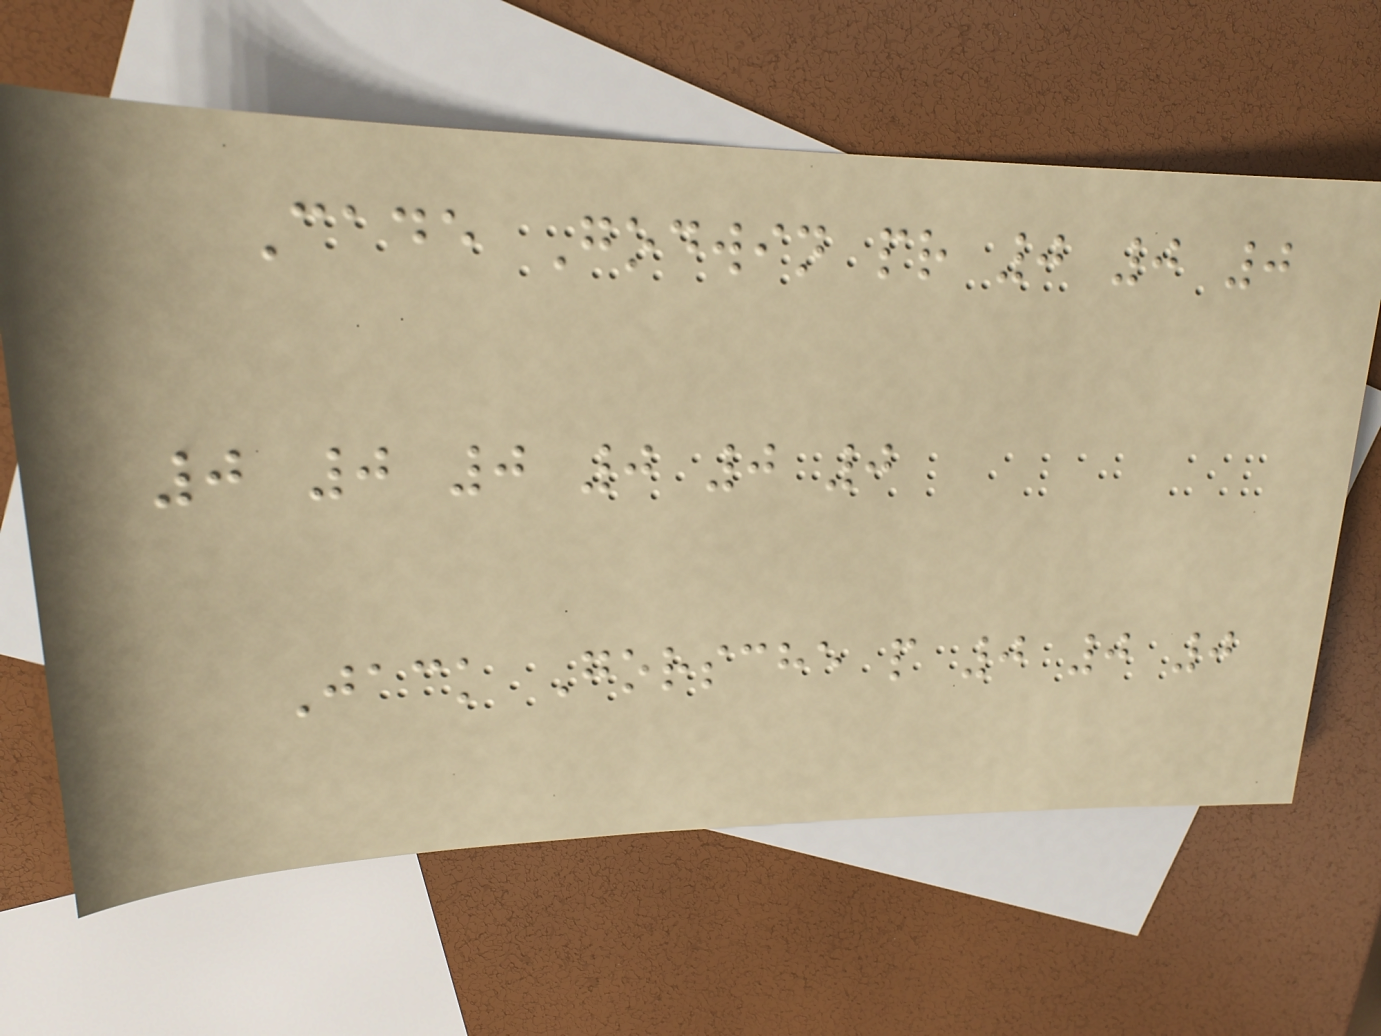Cade Godwin pr 0 0 0
0 0 0 0 0 0
Jack Gorsche p 0 0 0
